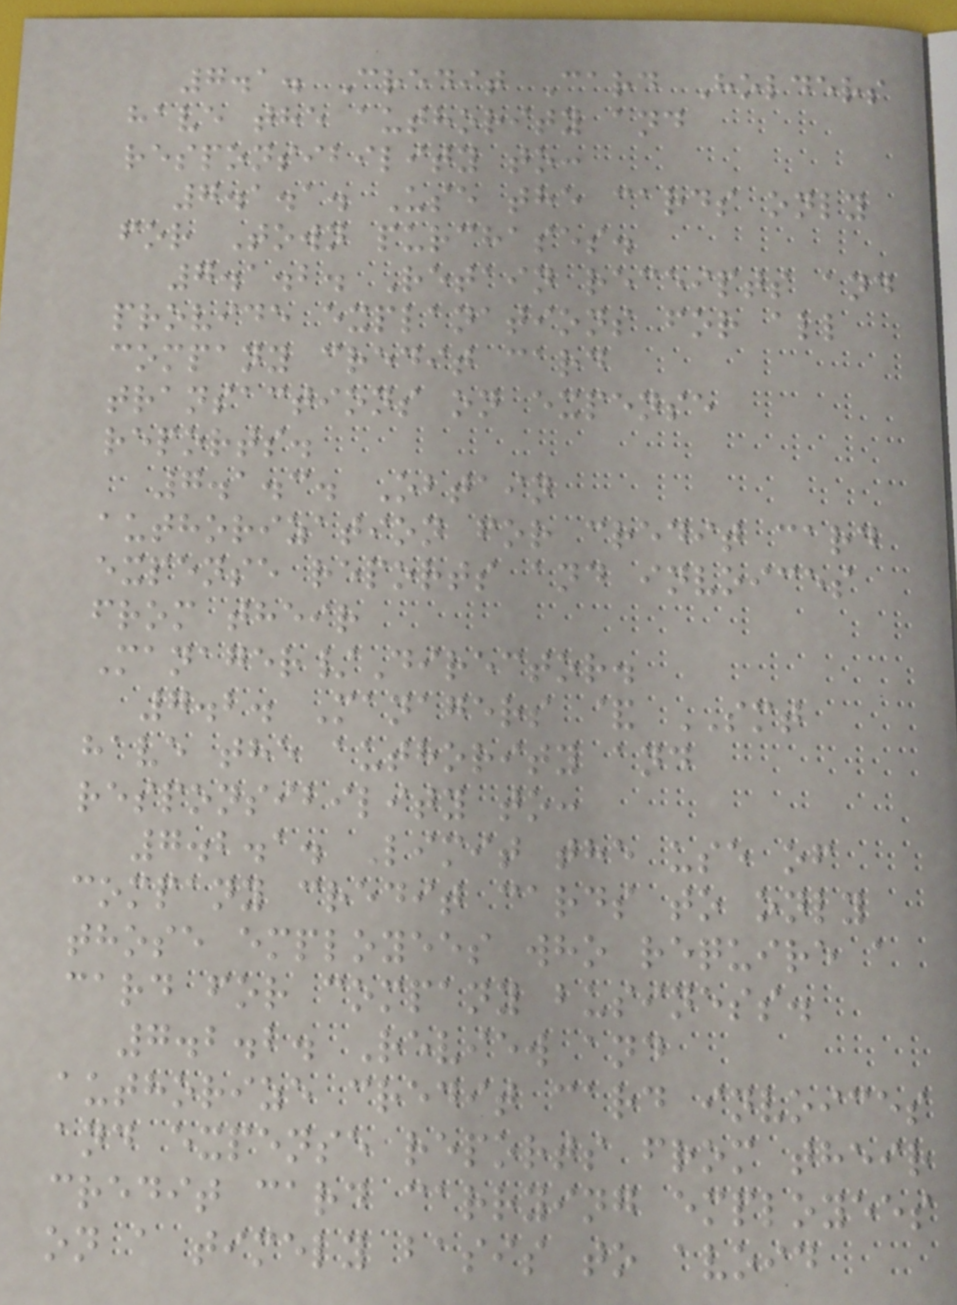7.1. Credit Card Holders
have the authority and
responsibility to:
7.1.1. Use the cards only
for Town purchases.
7.1.2. Retain receipts and
provide explanations for all
company credit card
transactions on expense
reports.
7.1.3. Obtain
authorization for credit card
expense reports and invoices
from their
Manager/Director.
7.2. Managers & SMT
have the authority and
responsibility to:
7.2.1. Limit the use of
company credit cards to only
those employees who require a
card for company business.
7.2.2. Review and
authorize credit card invoices
and expense reports from their
credit card carrying employees
on a timely basis to avoid
